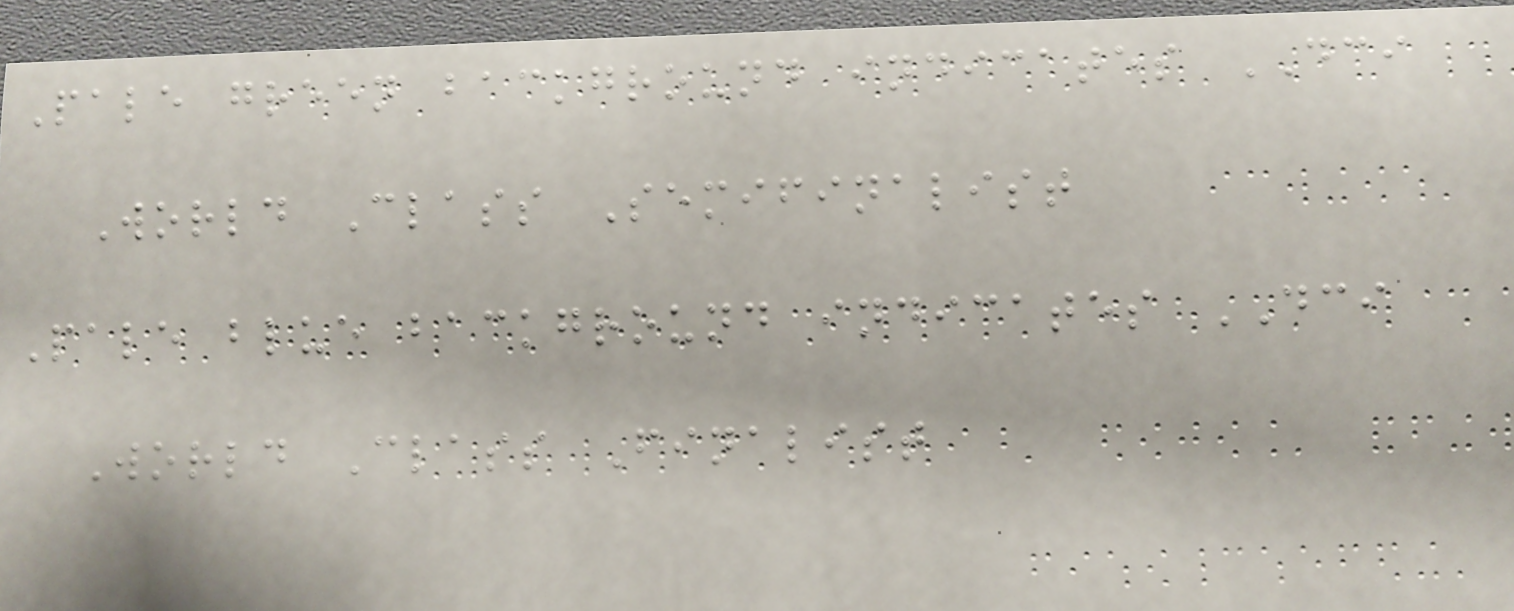Pale green background indicates DCI
World Class Semifinalist
Pale blue background indicates DCI
World Class Finalist
